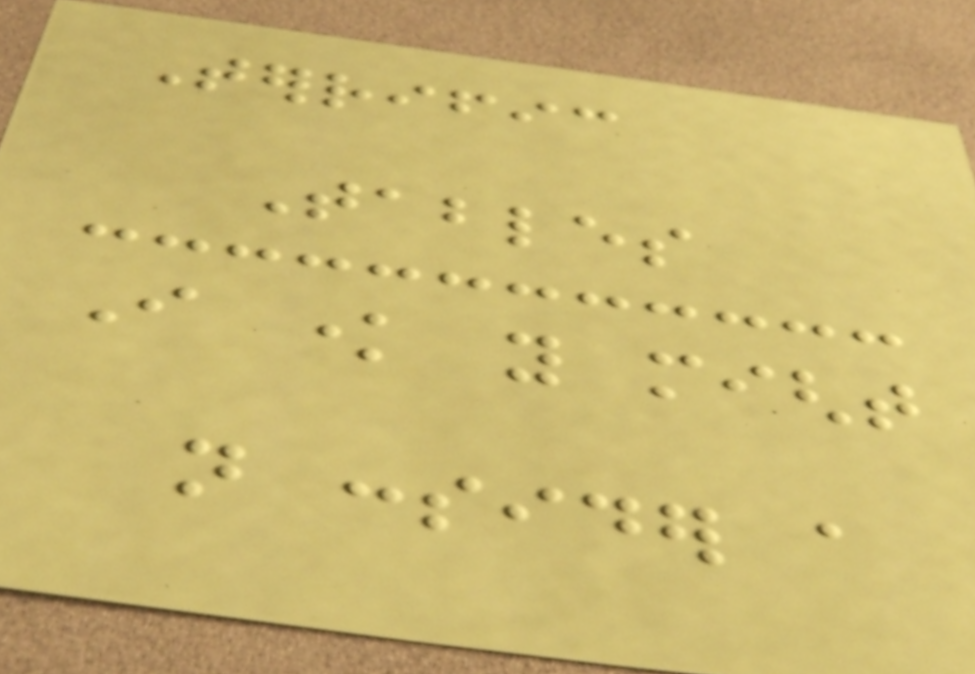Terrific
Tables
I know you might
not consider a
